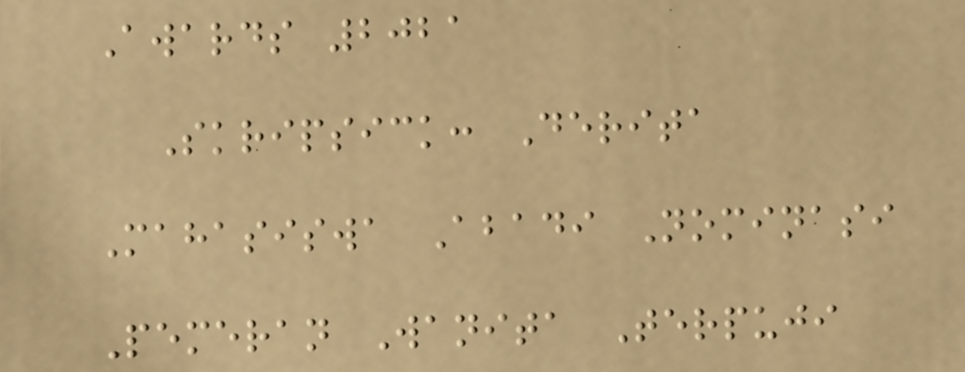Awards 2021
Skripsick: Derita
Mahasiswa Abadi Nominasi
Pemeran Wanita Terpuji
